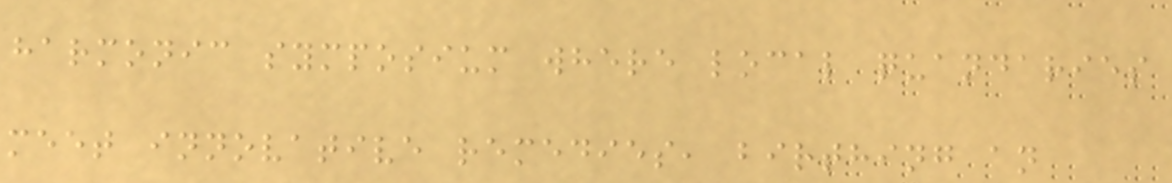harmonic symposium where local quandaries
meet innovative remedies, birthing an
